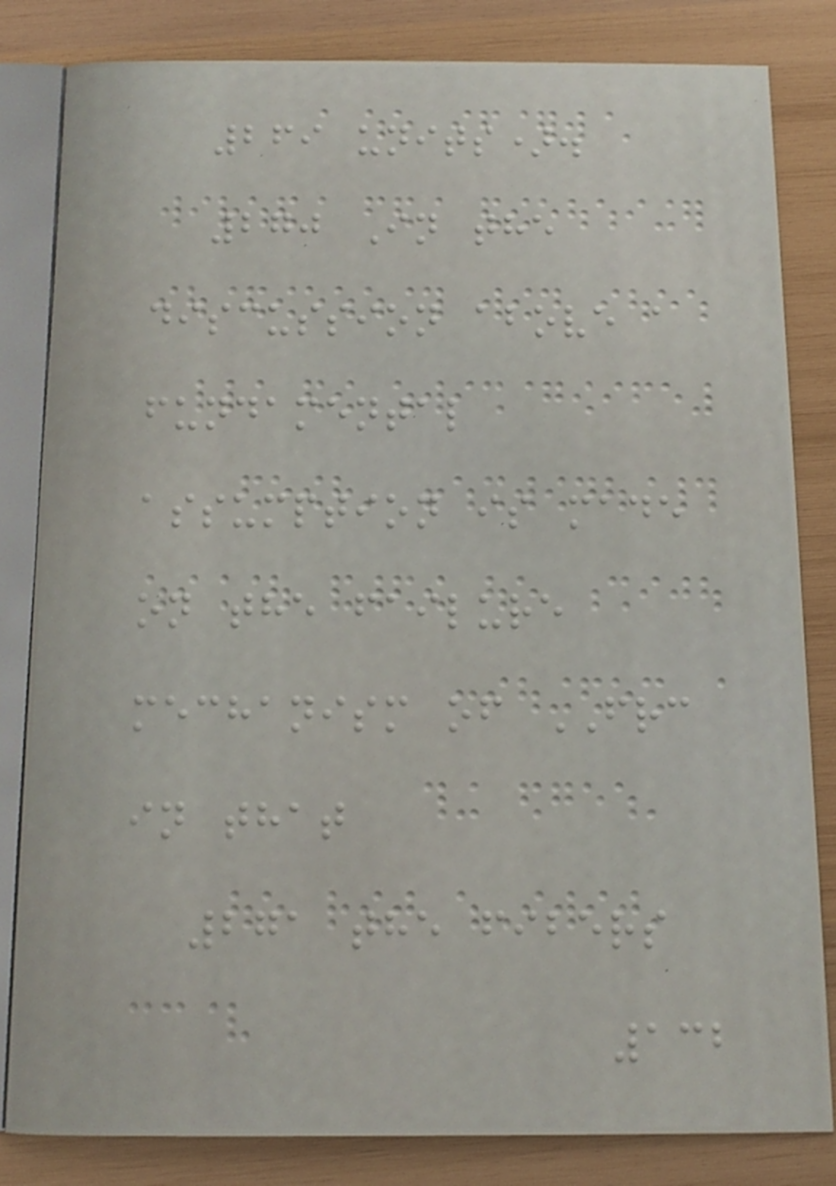269 units).
270 In the
discussion above a
fundamental
assumption is made
on the failure
mechanism of FRC
in that
271 the fibers
132
